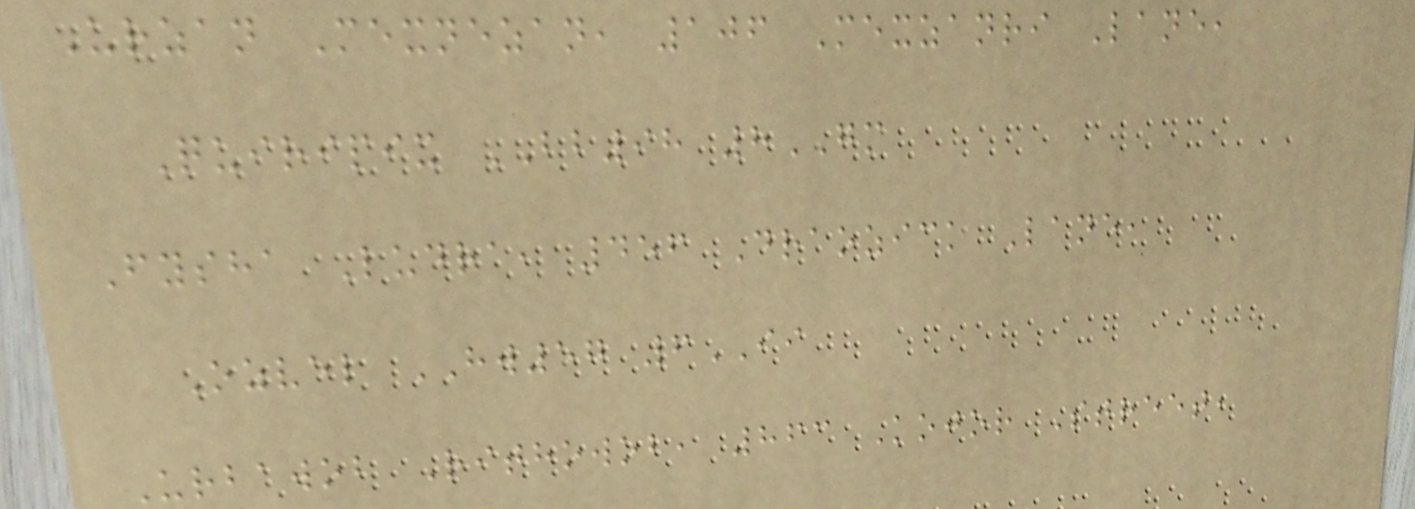Urzan Mexnezan, 106 Mexzanri Lane,
Quiripix BB98 8GM
Fysha Ludra, 456 Draozick Lane,
Ozvel HW57 6II
Urbawob Rithowob, 863 Kojor Street,
